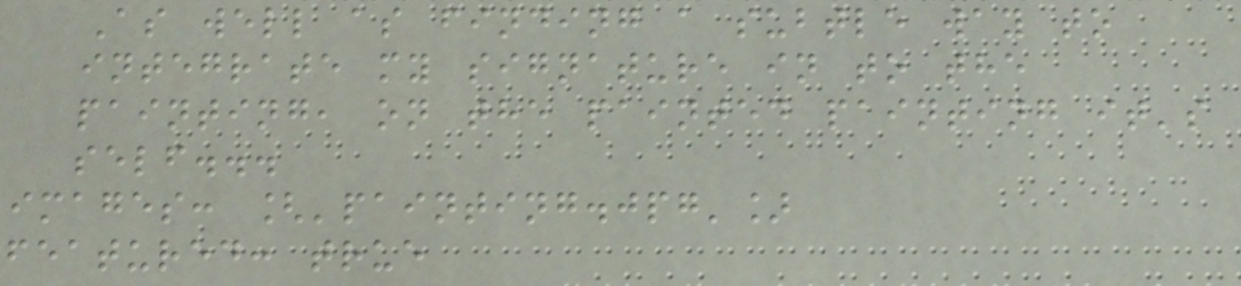As well as finding a subtle way to
integrate my signature in to the
painting, on the painted painting it's
self...
images: ['painting.jpg']
featured: true
